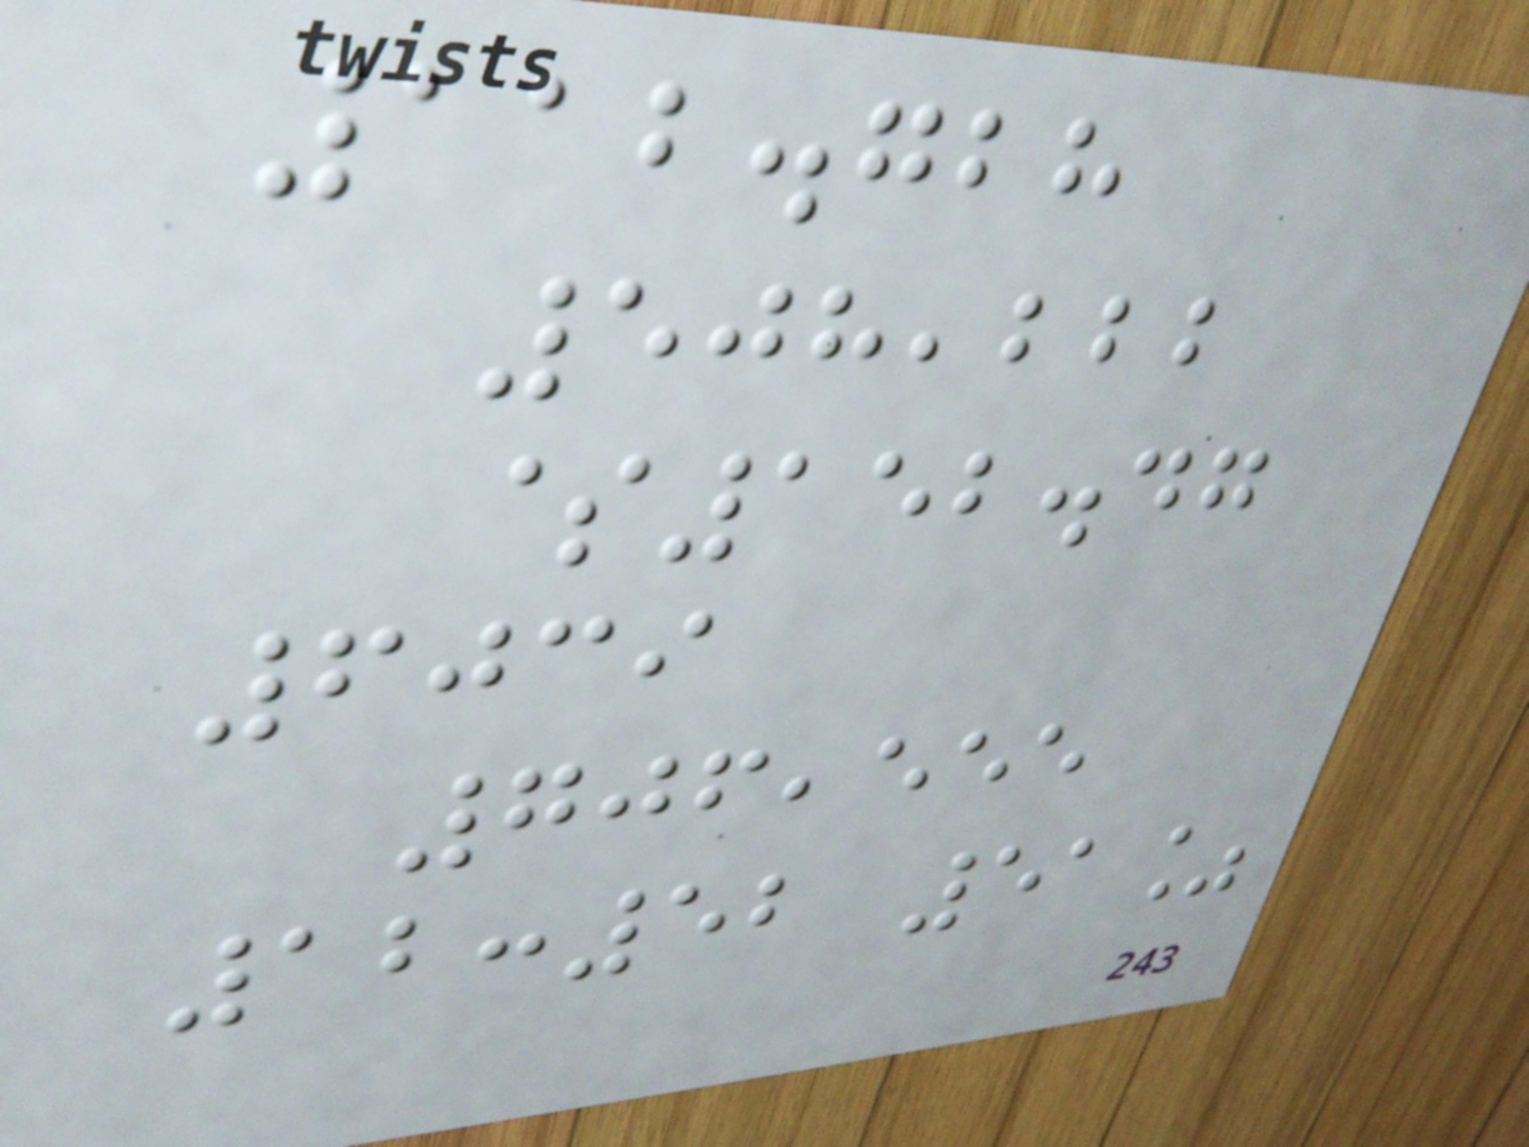112.728
508,222
$152.47
6039
706,555
12:52 51%
